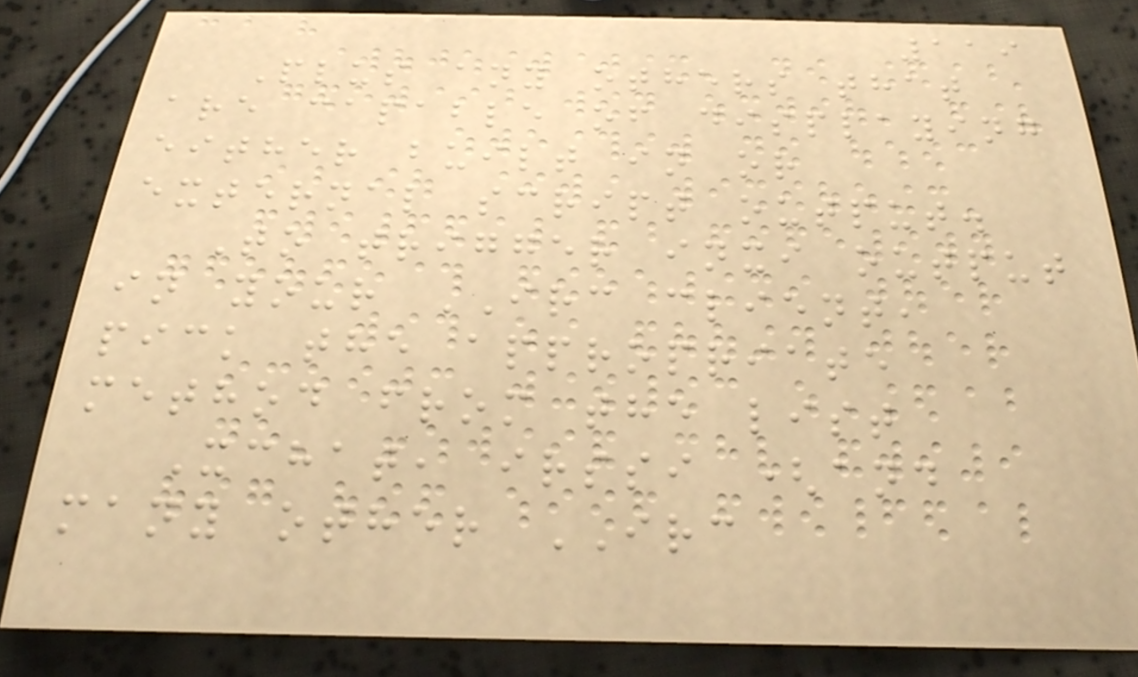119
Plus any others that
are capable of displaying
either built in or
external script output.
To trigger inxi output
in your IRC client,
pick the appropriate
method from the list
Xchat, irssi (and
many other IRC
